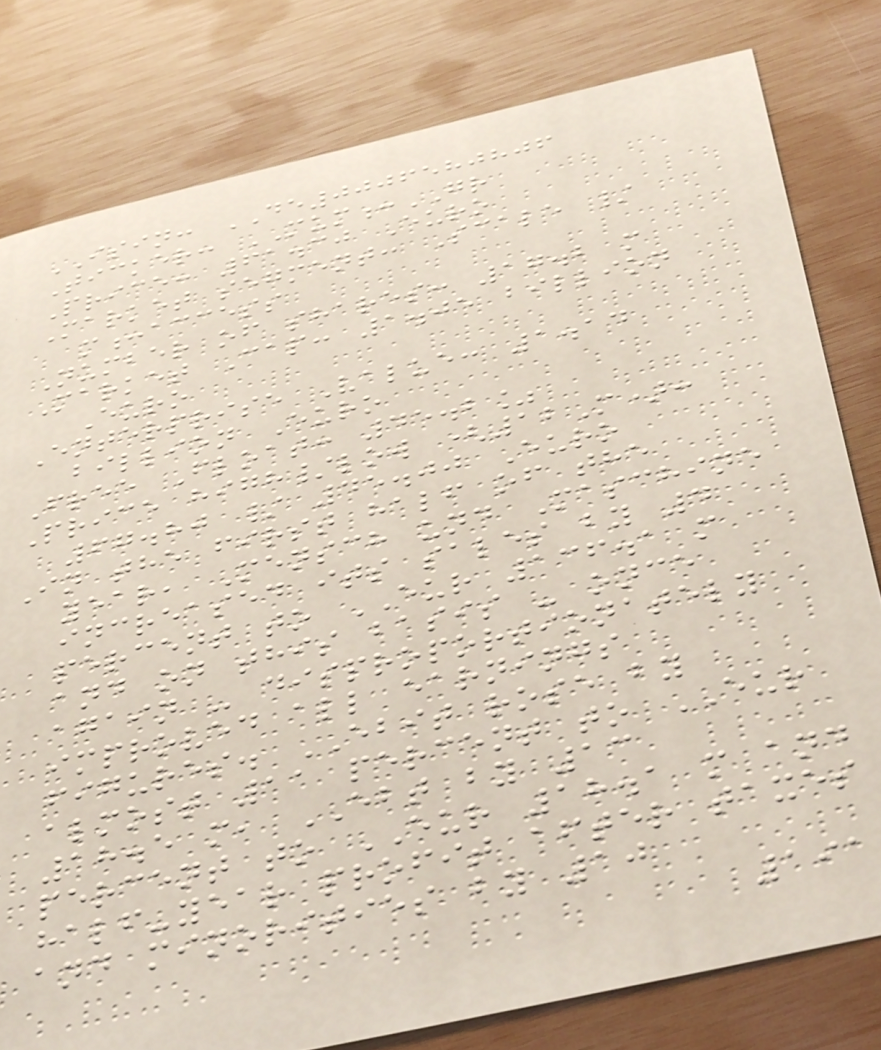ISIN: DE0006580806
Ticker: MUM:GR
Price: 61.30 Euro
Market segment: Scale /
m:access
Number of shares: 17.2 m
Market Cap: 1.05 billion
Euro
Enterprise Value: 1.14
billion Euro
Free Float: 45.2%
Price high/low (12M):
67.80 / 45.00 Euro
In the first half of the
year, Mensch und Maschine
increased its sales by 4
percent to EUR 136.1 m
and on this basis - once
again - disproportionately
improved all earnings
figures. EBIT rose by
almost 11 percent to EUR
18.5 m, EBT by 13
percent to EUR 18.1 m and
half-year profit after taxes
and minorities by 10
191
